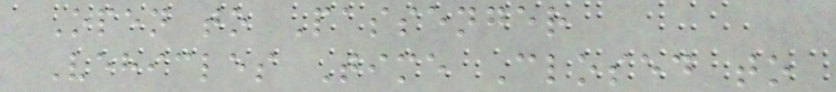Open to Passenger
Vehicles Time Closed to
